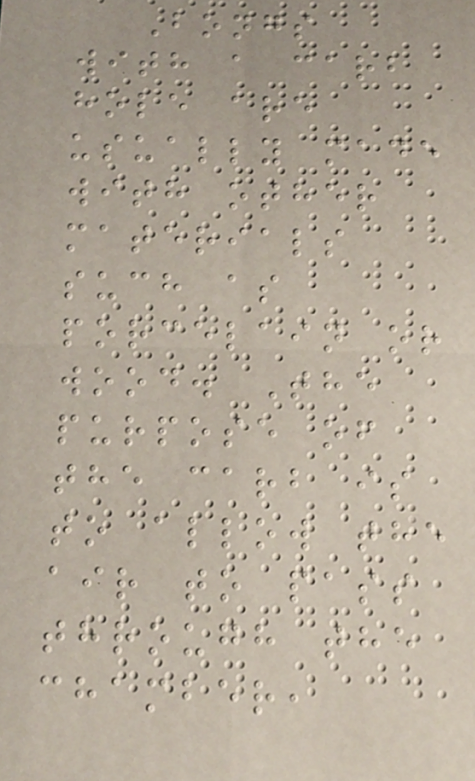Bongs
with a carb
hole are
usually made
with other
materials
such as
porcelain or
wood. The
purpose of
the carb is
to allow the
air to pass
through the
chamber,
